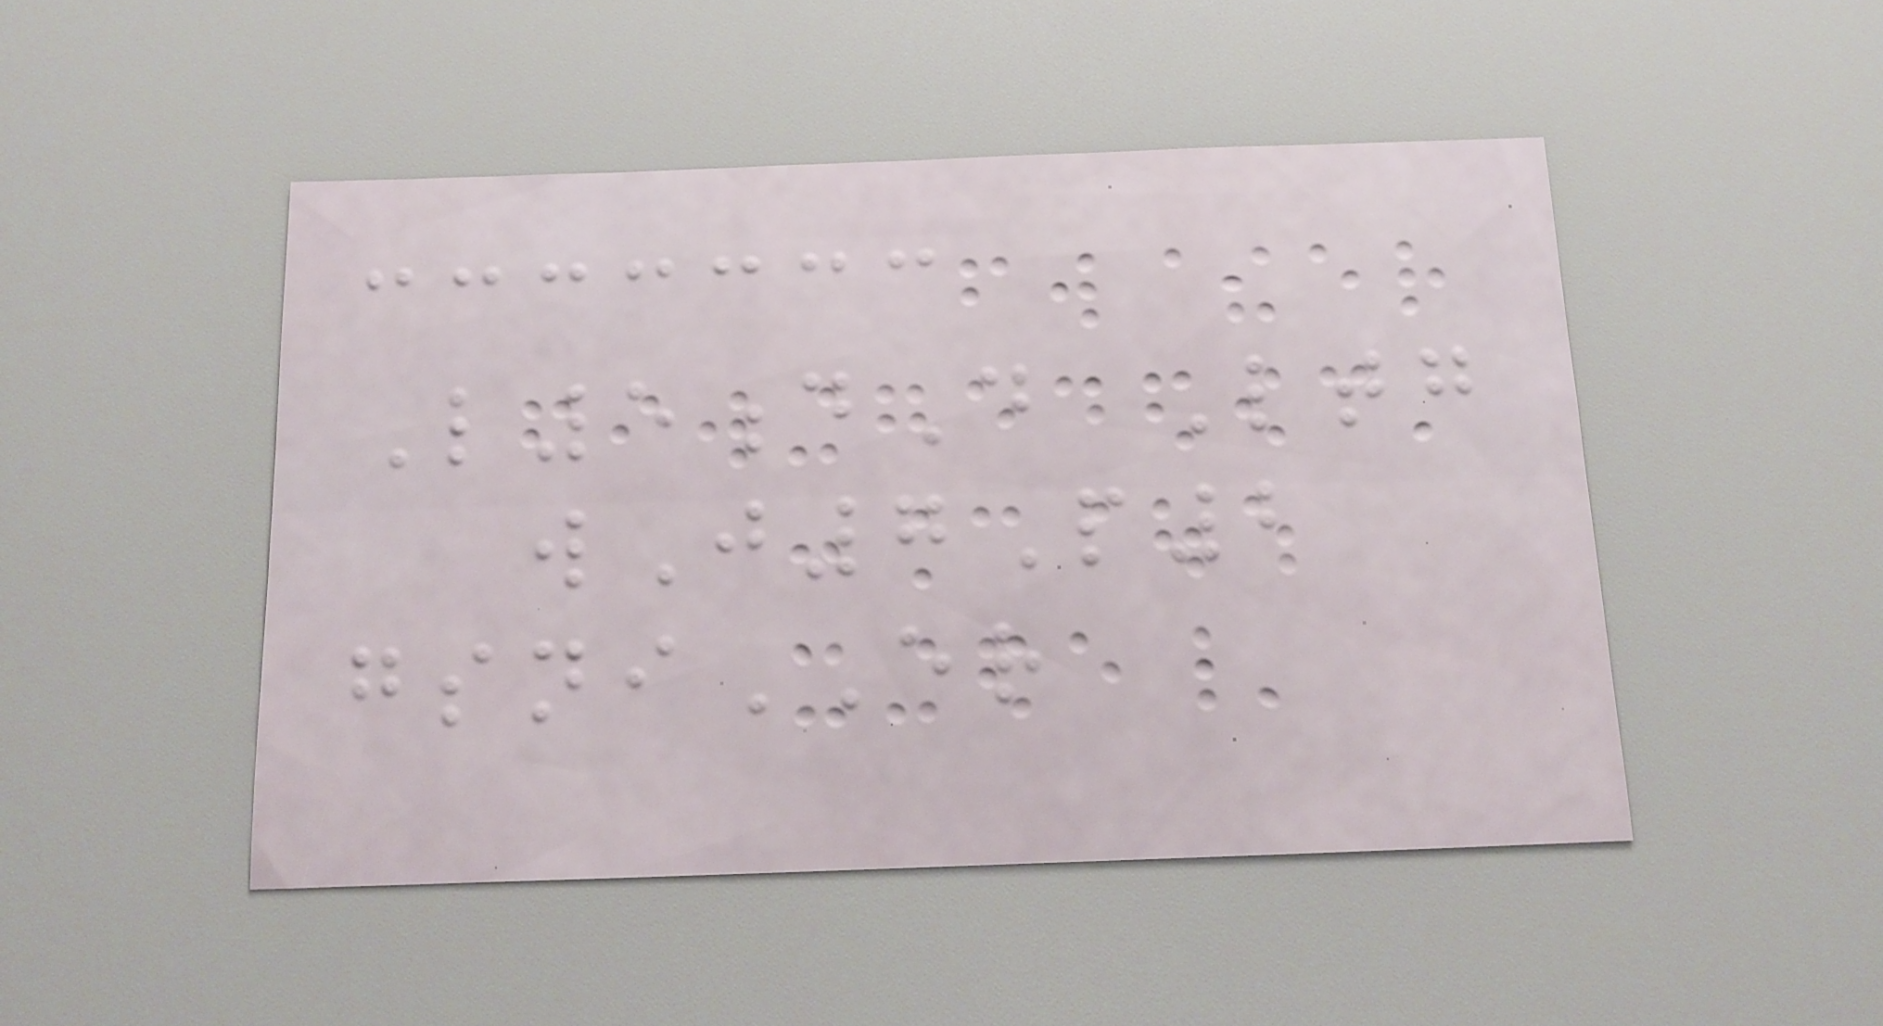L5dD Ltg
wJ7P2
gsniER
